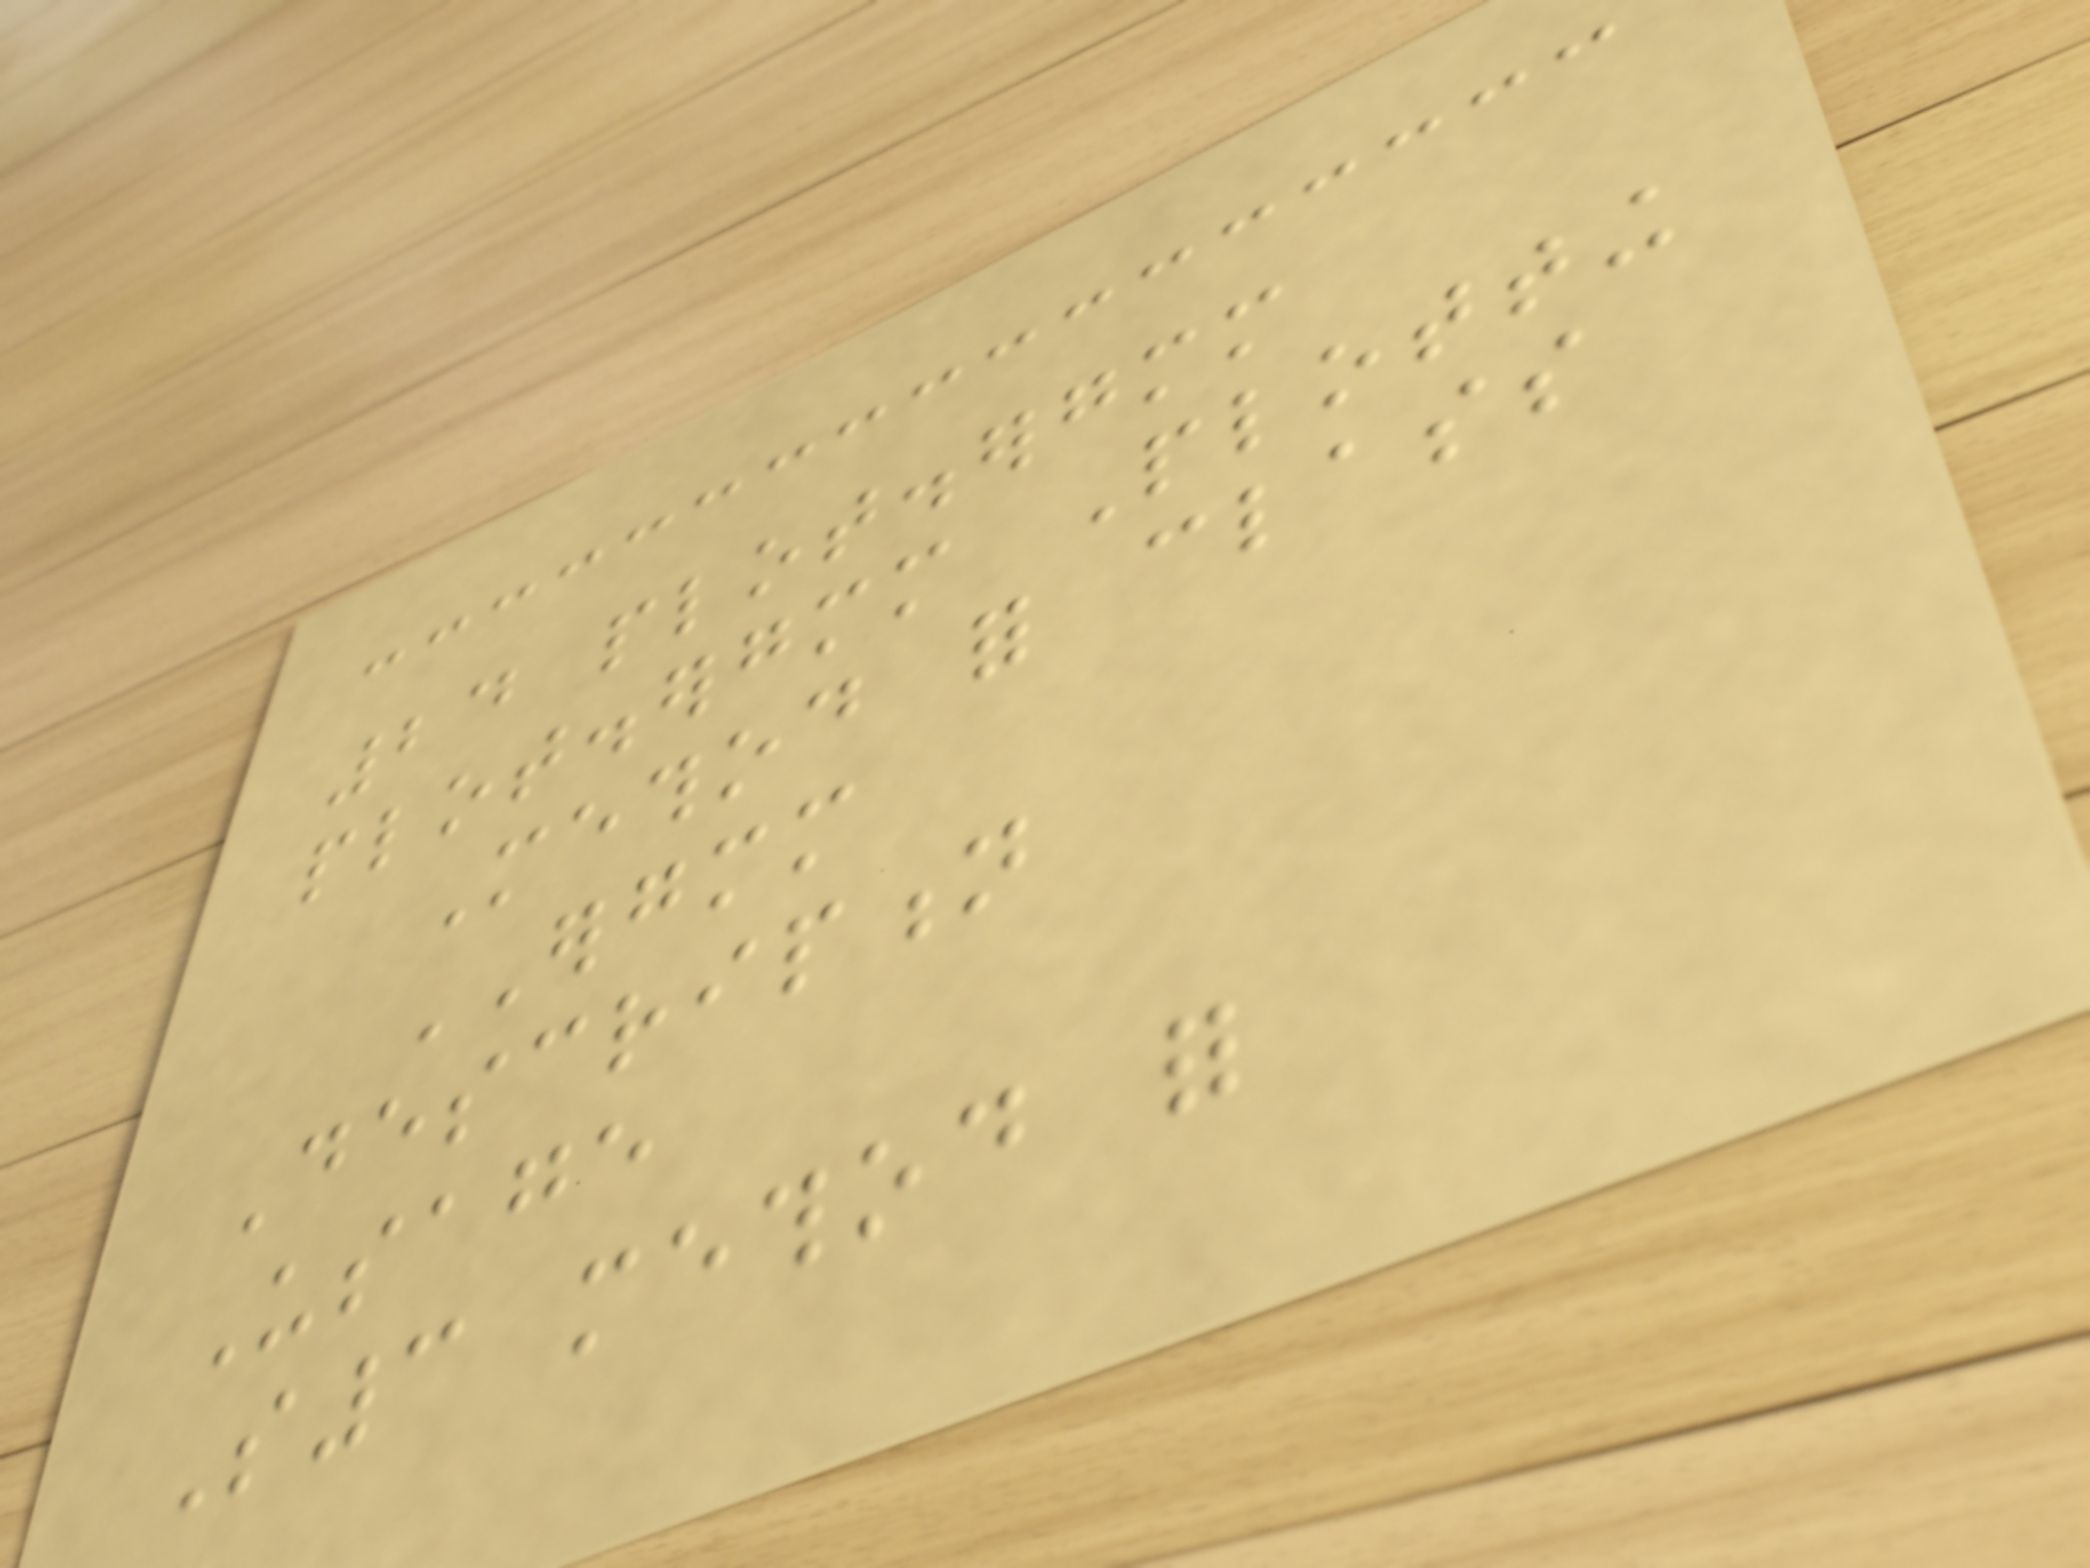24 plot.ergmm
plot.ergmm Plotting
Method for class
ERGMM
Description
Usage
S3 method for
